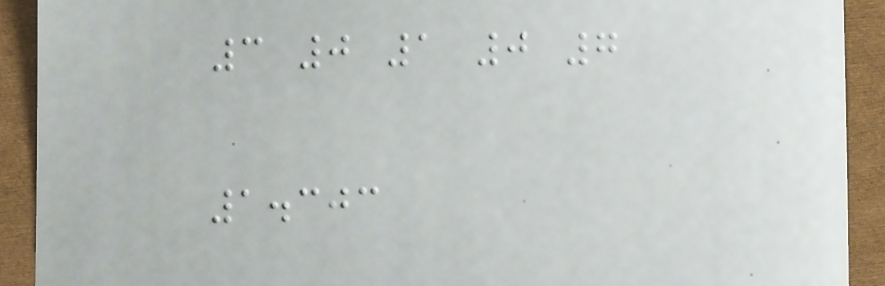3 0 1 0 7
1.303
